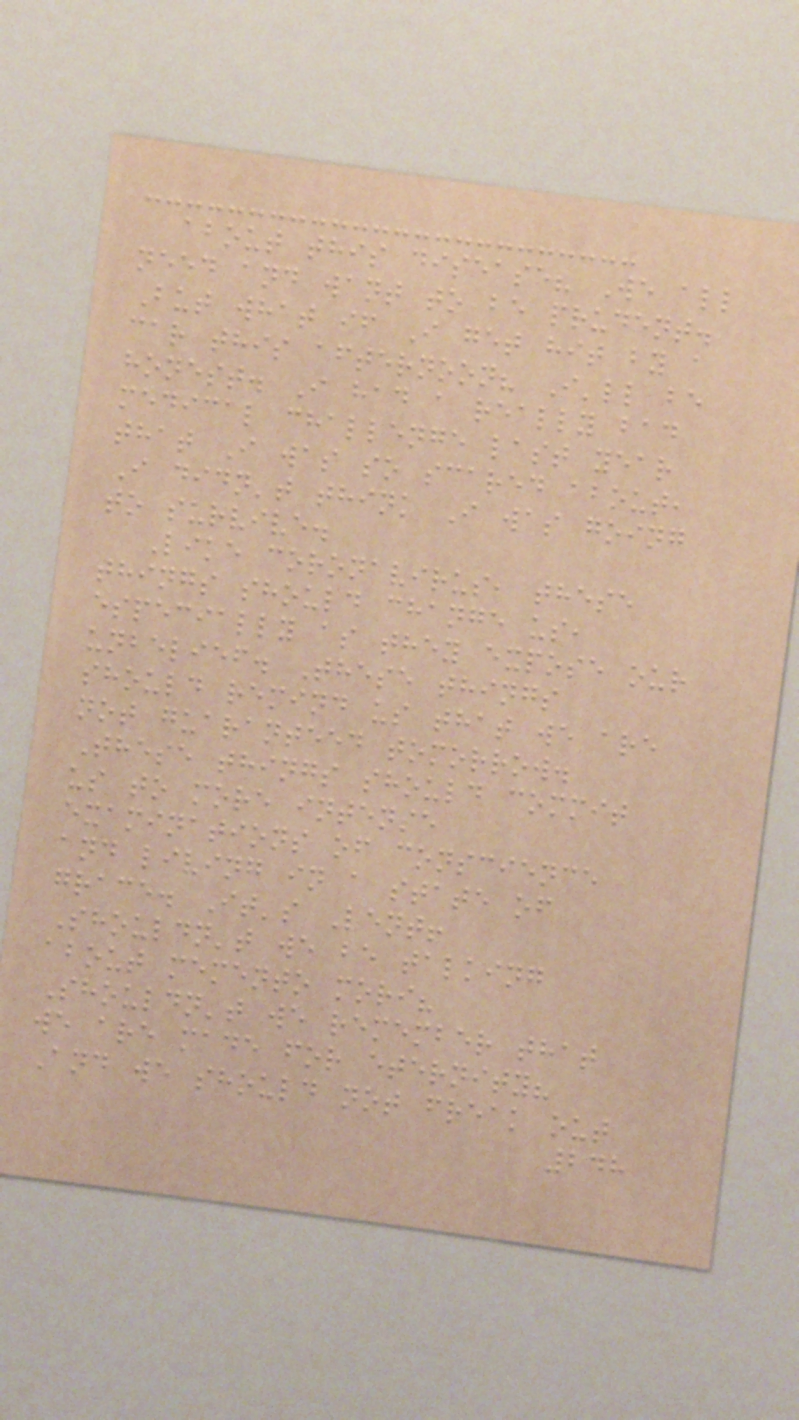about this disease? We all
need and want to be prudent.
But what if I get hit by a
car this afternoon? I'll be
honest. I had a really bad
medical challenge last year
that I was so scared about,
I didn't think I was going
to survive.
Like coronavirus, these
things should change us,
especially as they expose our
unbelief. These things
should remind us that we are
not guaranteed tomorrow.
These things should commit
us to more intense
examinations of conscience
and living in a state of
grace. It's Lent!
Shouldn't we be talking
about memento mori?
Shouldn't we remember that
we are made for eternity?
And we should not freak out
248
